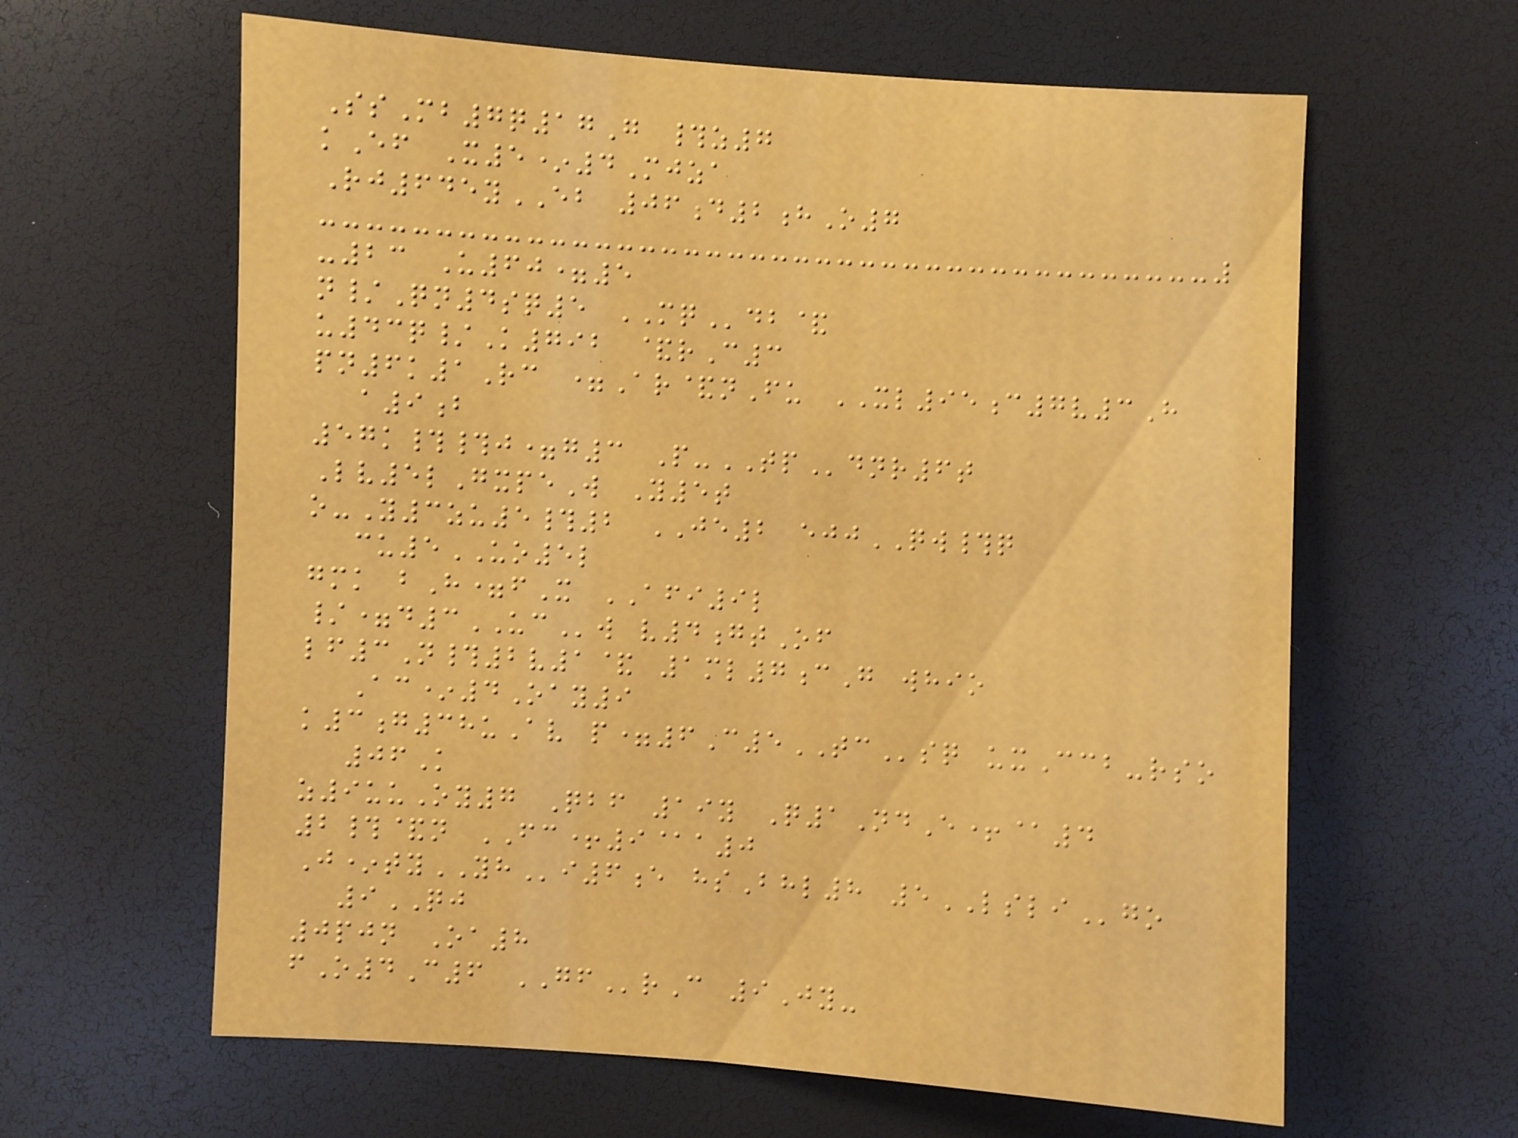SsMb7q17G #z7
kEf X5*4Mjza
Rj645yEB 06d2hO7
-23 U60=5
n/Qn4sq5 MQdb&
u43q/K792 &rC3
pn6k1Rc =Ar&nFu XL95c7v3H
a9b
57k##j=g3 P-TPdnr6t
Lv5lGxpeW Y5t
o-Y3zu5#2 JE2 ejjQW#q
cu5UO5l
gmk bH=fX AFI9l
/=d3UCw v4gtOf
lf3N#2v1& 1ml7cG whio
Ac*4Oay9
k3g38uAv p=6C5TCsq uxCcb-rso
06K
z9uuOy7 Qbf 19y Q1NdE+@4
2#&n FC+9@a0
J*tyYHi6e hsBhl8 5LSLIgo
9QJ
0pjn Oa8
fO4C6 GFrC 9Jy-
